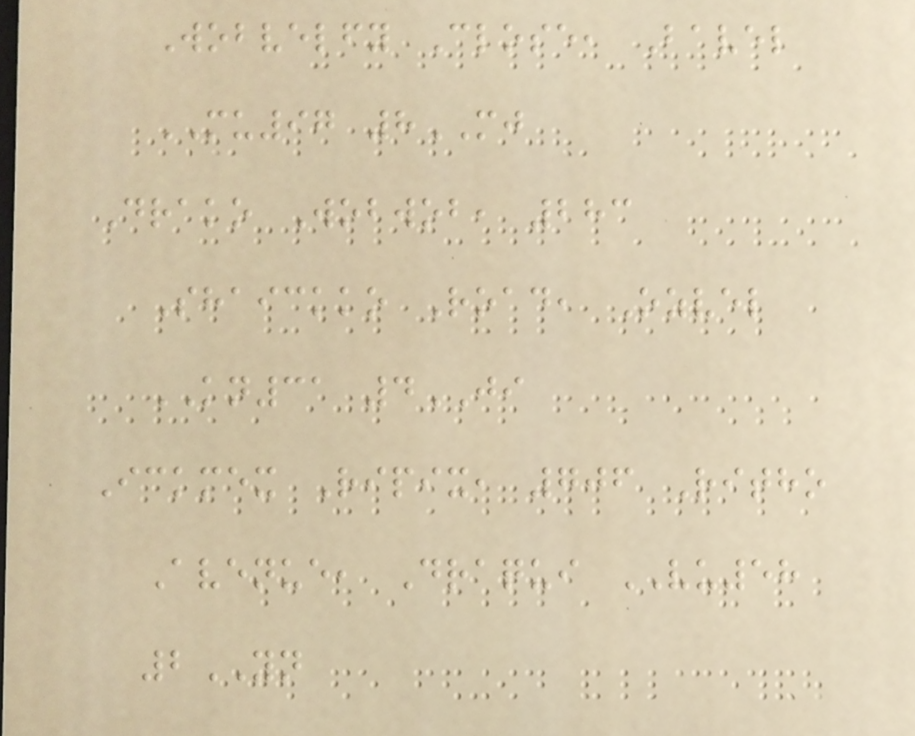Wobvelfy Close, Bavel
MU97 8MJ
Drako Wobwob, 283
Shaickko Road, Ozvel
KN31 4JI
Ickmex Ripix, 706 Ritho
Avenue, Draqui VU58
2YN
